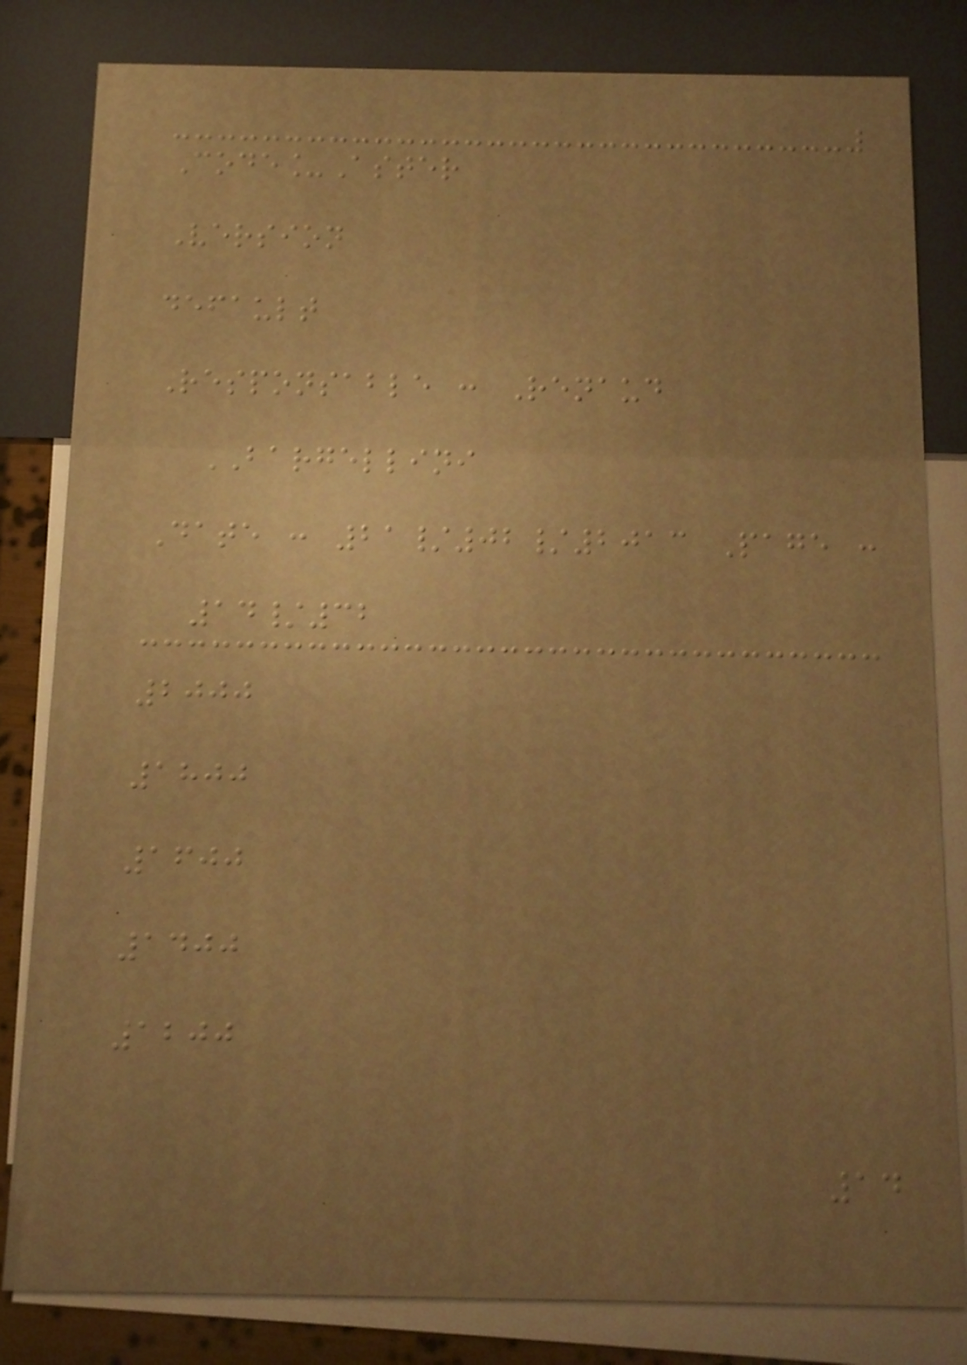Code_Aster
Version
default
Responsable : Renaud
BARGELLINI
Date : 21/02/2013 Page :
14/32
2000
1800
1600
1400
1200
14
